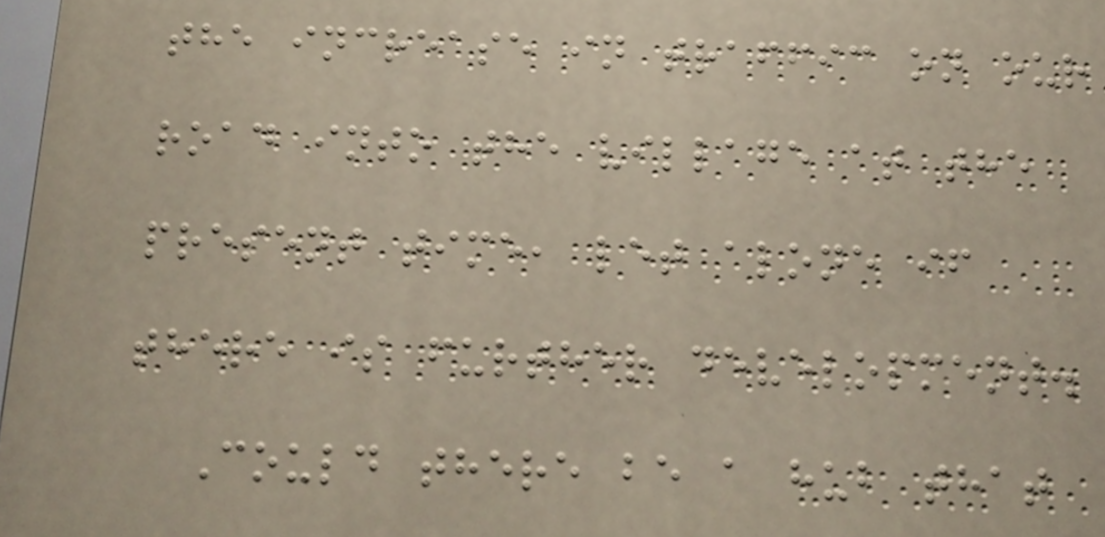the increase in traffic on our
road into the village at the
present time, let alone if
there is further development.
Could there be a hub that
